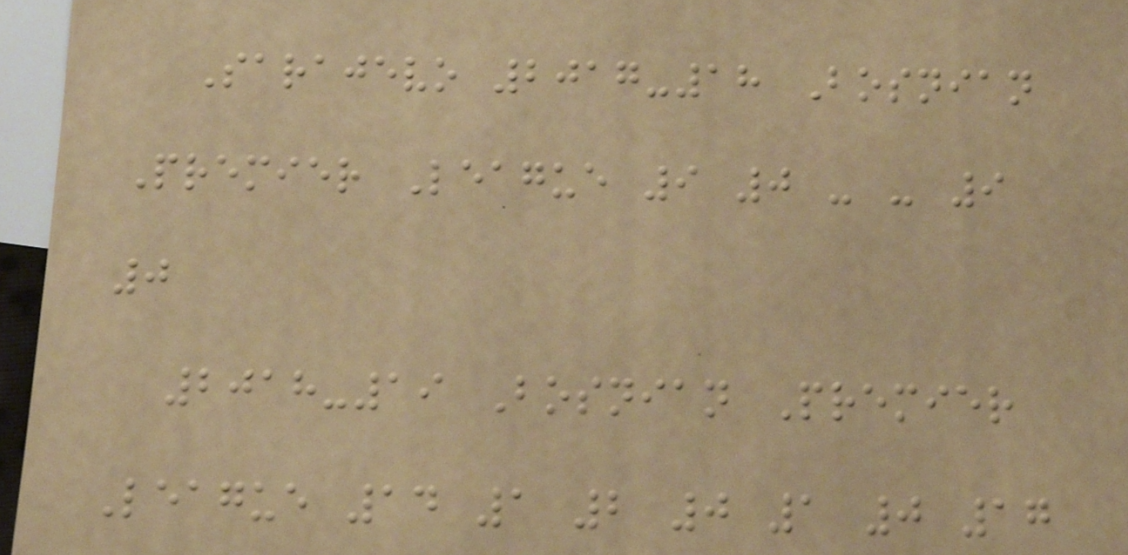Sarajevo 2017-18 Bosnian
Premier League 9 0 - - 9
0
2018-19 Bosnian Premier
League 14 1 2 0 1 0 17
